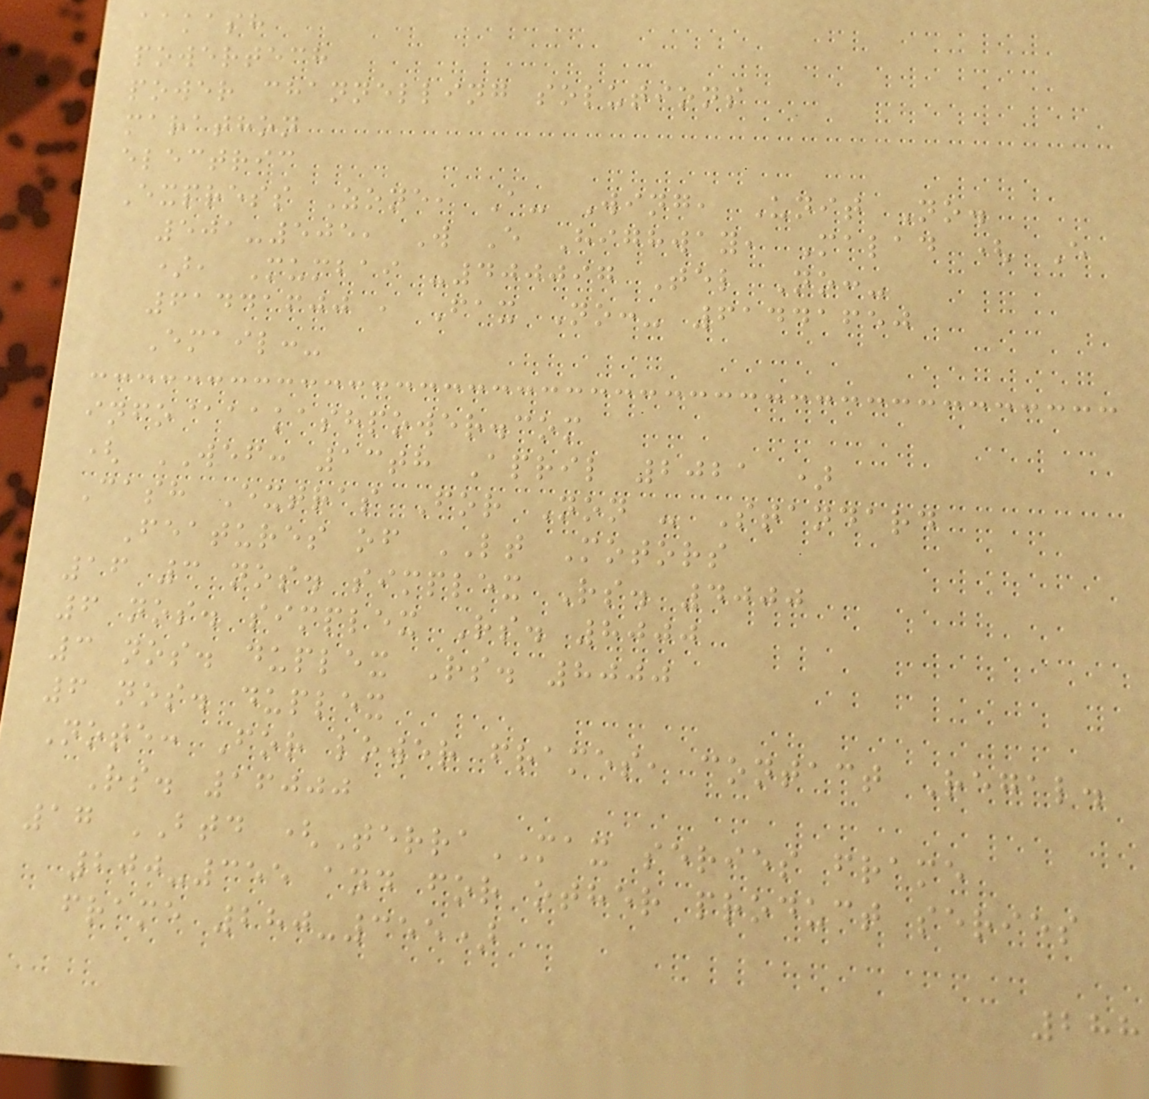aakash
powertech
power channelling solutions
marathon
electric
Express Zone, A- Wing, Unit No.
501-505, W E Highway, Malad ( E
), Mumbai -400097 Tel No:-
61441600 , Fax No:- 61441650
Email:-
info@aakashpower.com
( WEF: 13th April 2021 )
Cash Extras For Non - Standard
Features of LT Motors
16 3 nos. simplex Rs. 4000
6 nos. simplex Rs. 8000
3 nos. duplex Rs. 8000
6 nos. duplex
Note: For lower frames, contact Regal.
Rs. 16000
17 BTD (TerraMAX series frame
200-355 and for other product series
frame 280-355)
288
